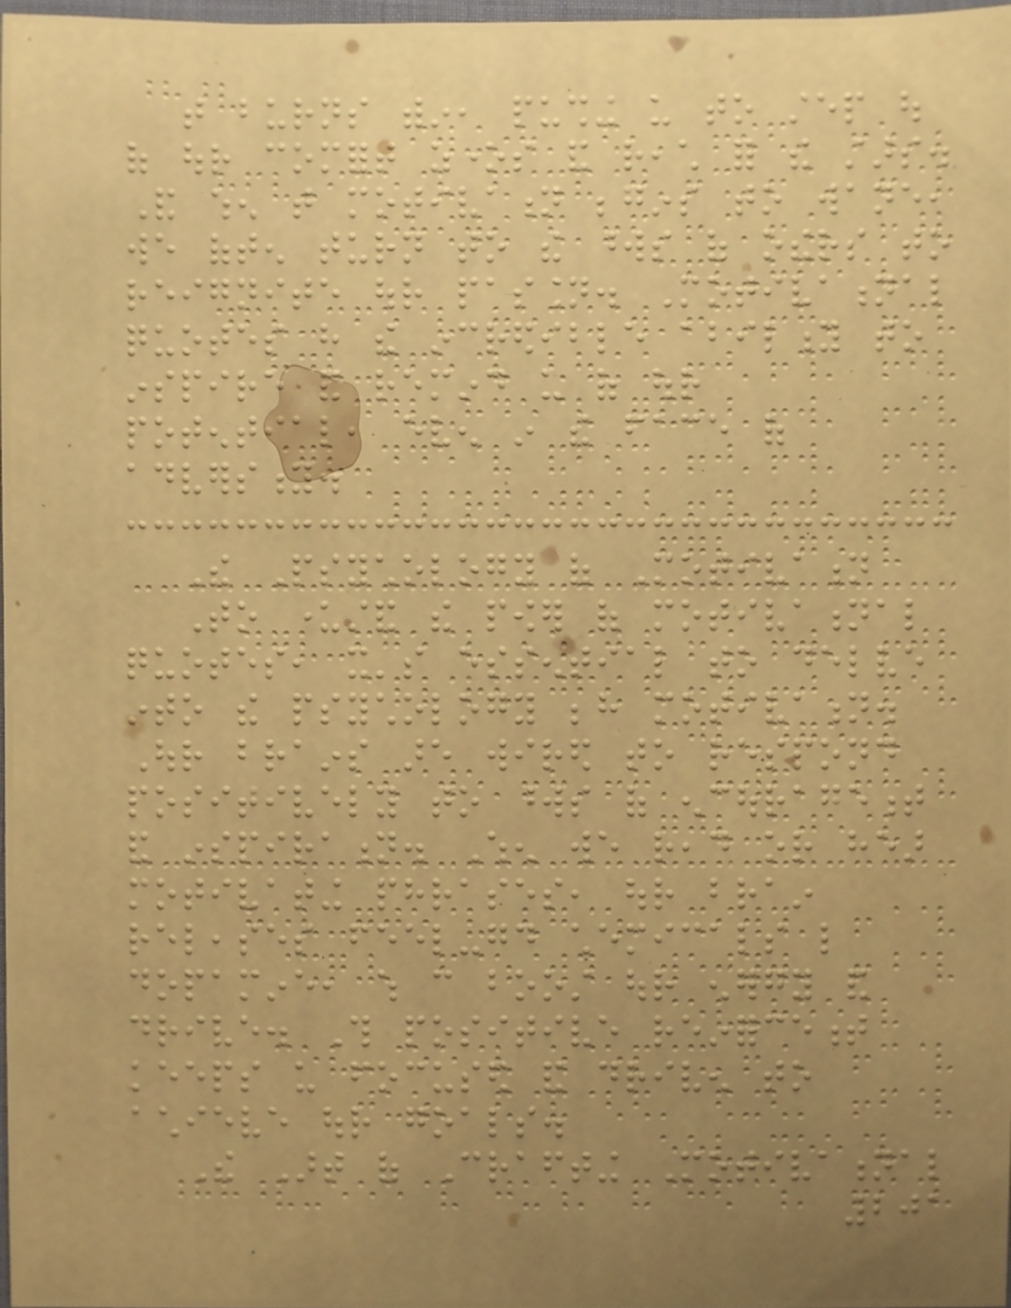that burns within, pushing us to step out
of our comfort zones and reach for the stars.
And when that motivation begins to wane,
we often turn to the words of others to
reignite our passion. Motivational
quotes have the incredible ability to
inspire and remind us of our
potential, even in the face of
adversity.
The Psychology of Motivation
To understand the power of motivational
quotes, it's essential to delve
into the psychology behind motivation.
Our brains are wired to respond
positively to words of encouragement
and inspiration. When we read or hear
motivating phrases, our brain
releases feel-good chemicals like
dopamine, which can boost our energy and
drive. This positive reinforcement
keeps us focused and driven to
achieve our goals.
The Art of Crafting Motivational
201
